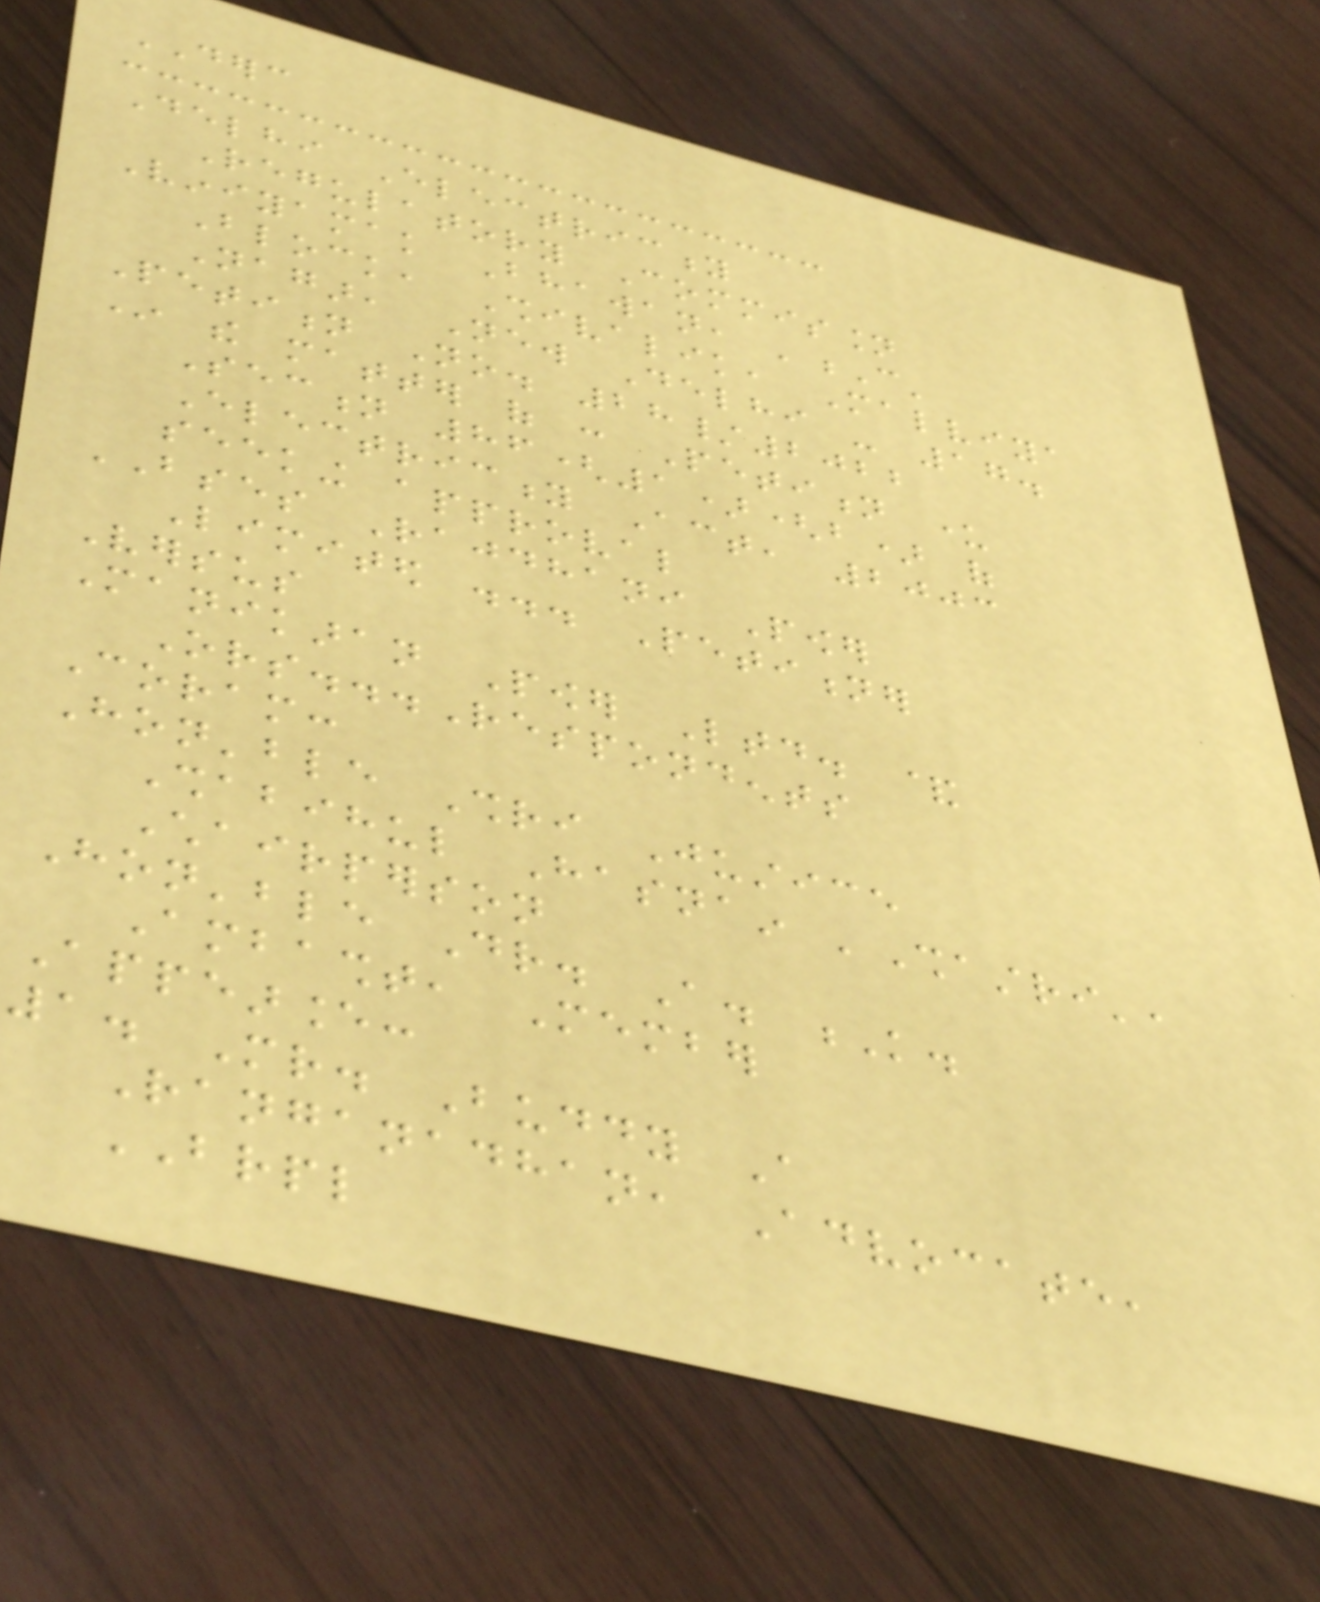DERC
Delhi Electricity
Regulatory Commission
Viniyamak Bhawan, 'C'
Block, Shivalik, Malviya
Nagar, New Delhi - 17.
Petition No. 28/2022
In the matter of : Petition under
Section 86(1)(b) of
Electricity Act, 2003
seeking approval
BSES Rajdhani Power
Limited ... Petitioner
Versus
Manikaran Power Ltd. &
Ors...Respondents
Coram:
Hon'ble Shri Justice
Shabihul Hasnain 'Shastri',
Chairperson
Hon'ble Dr. A. K.
Ambasht, Member
Appearance:
1. Mr. Buddy A
Ranganadhan, Advocate,
BRPL
